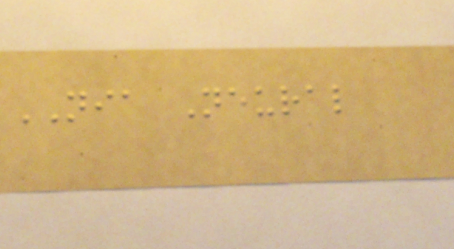NIA Neural
